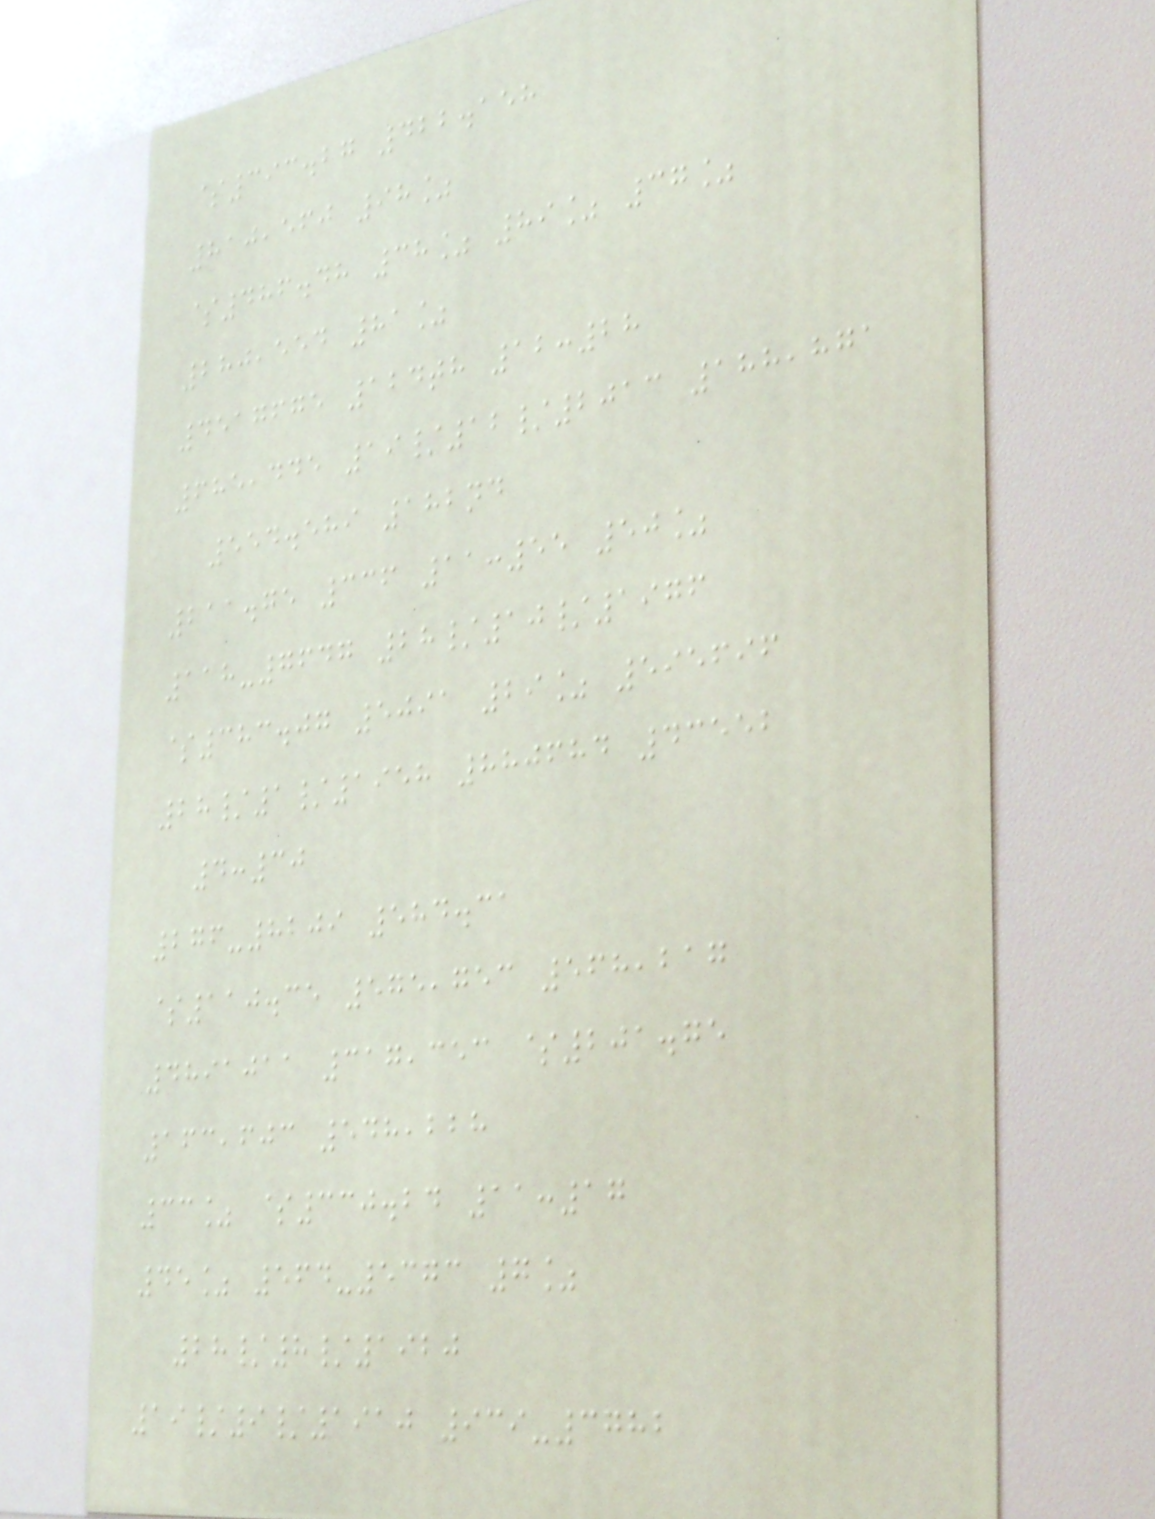$393.27 422.158
810,560 98%
$486.48 38% 89% 37%
280,554 81%
4517675 124th 12:28
685,445 19/12/2013 188,871
554.589 182nd
211.75 336 11:55 50%
118-7647 28/10/1976
$383.07 5091 29% 595696
28/1/1958 880684 43552
4:30
276-8209 584.31
$110.35 575,753 568,217
4891011 317,353 $201.75
163,603 548,228
33% $330.24 11:17
45% 564-5373 7%
28/8/1920
19/9/1910 939-3782
